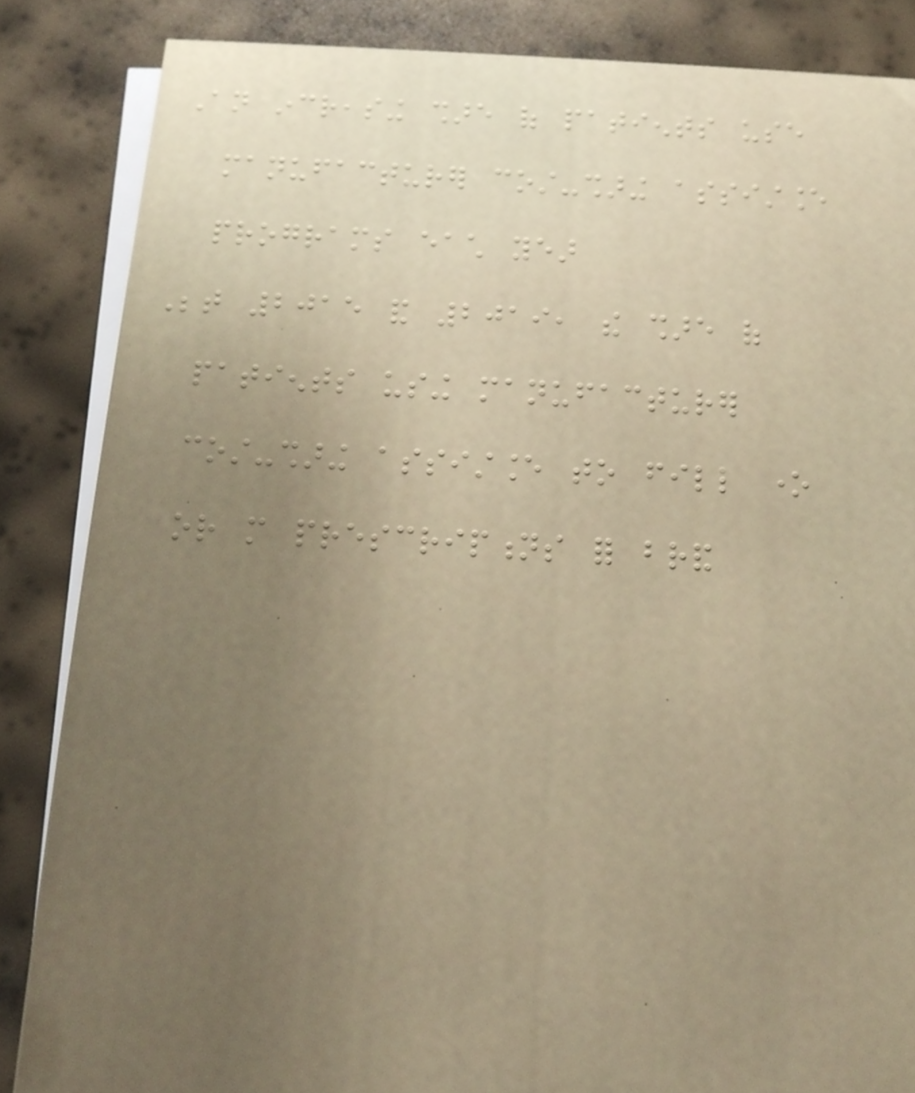An increasing share of patients use
manufacturer cost-sharing assistance
programs each year
Between 2015 and 2019, the share of
patients using manufacturer
cost-sharing assistance to fill one
or more prescriptions for brand
